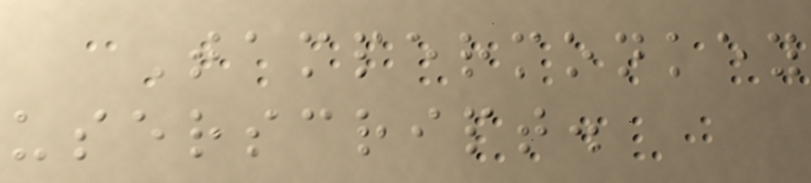Tampermonkey
userscript.
